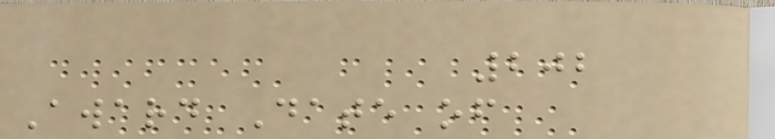202
Award Date of
